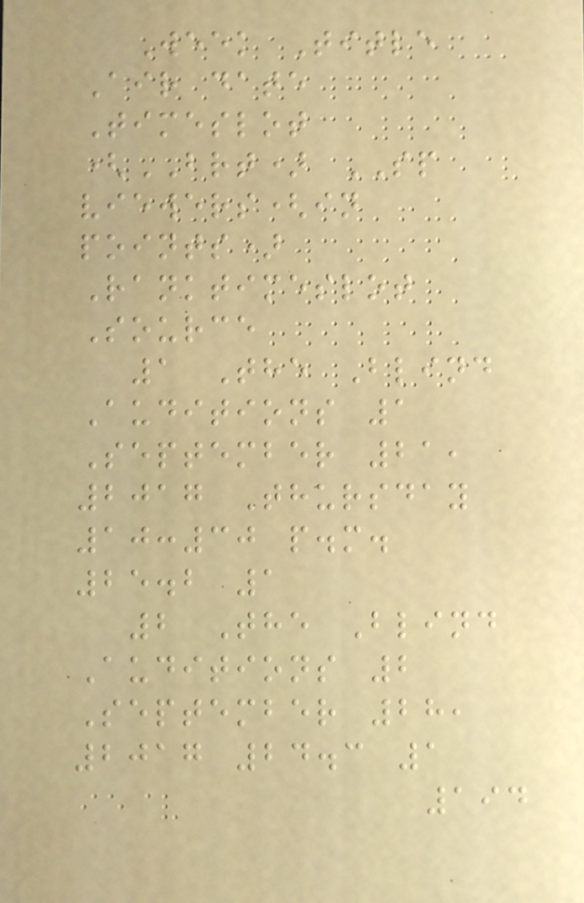Week Title
Air date
Timeslot
(BRT) SP
viewers(in
points)
Ranktimeslot
Source
1 The Blind
Auditions 1
September 21,
2017 Thursday
10:30 p.m.
25.2 1
2 The Blind
Auditions 2
September 28,
2017 24.3 1
194
